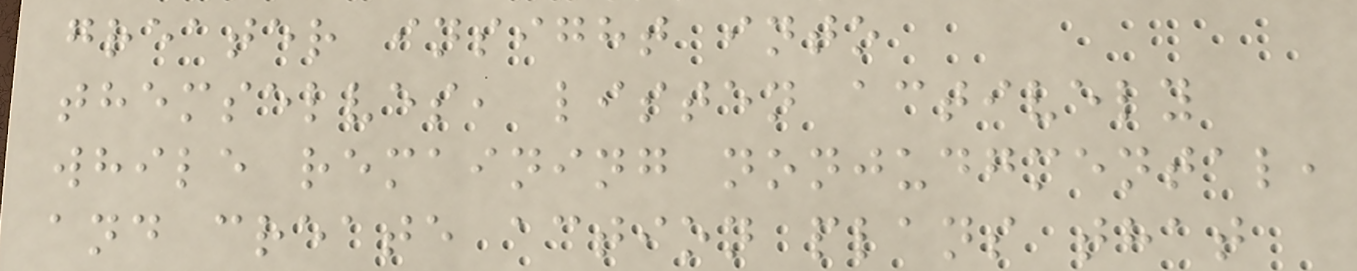greater insight into
themselves, listen actively
while remaining nonjudgmental,
and create action plans that
